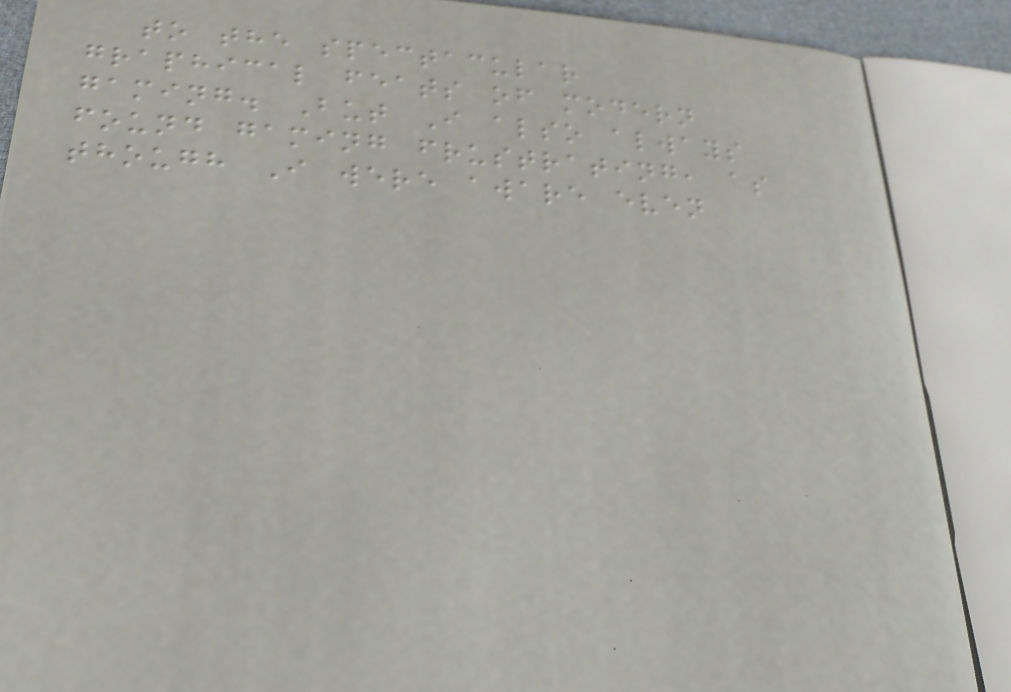to the spectacular
graphical feats of modern
gaming. But I also always
found gaming frustrating, as
though I were aware even
